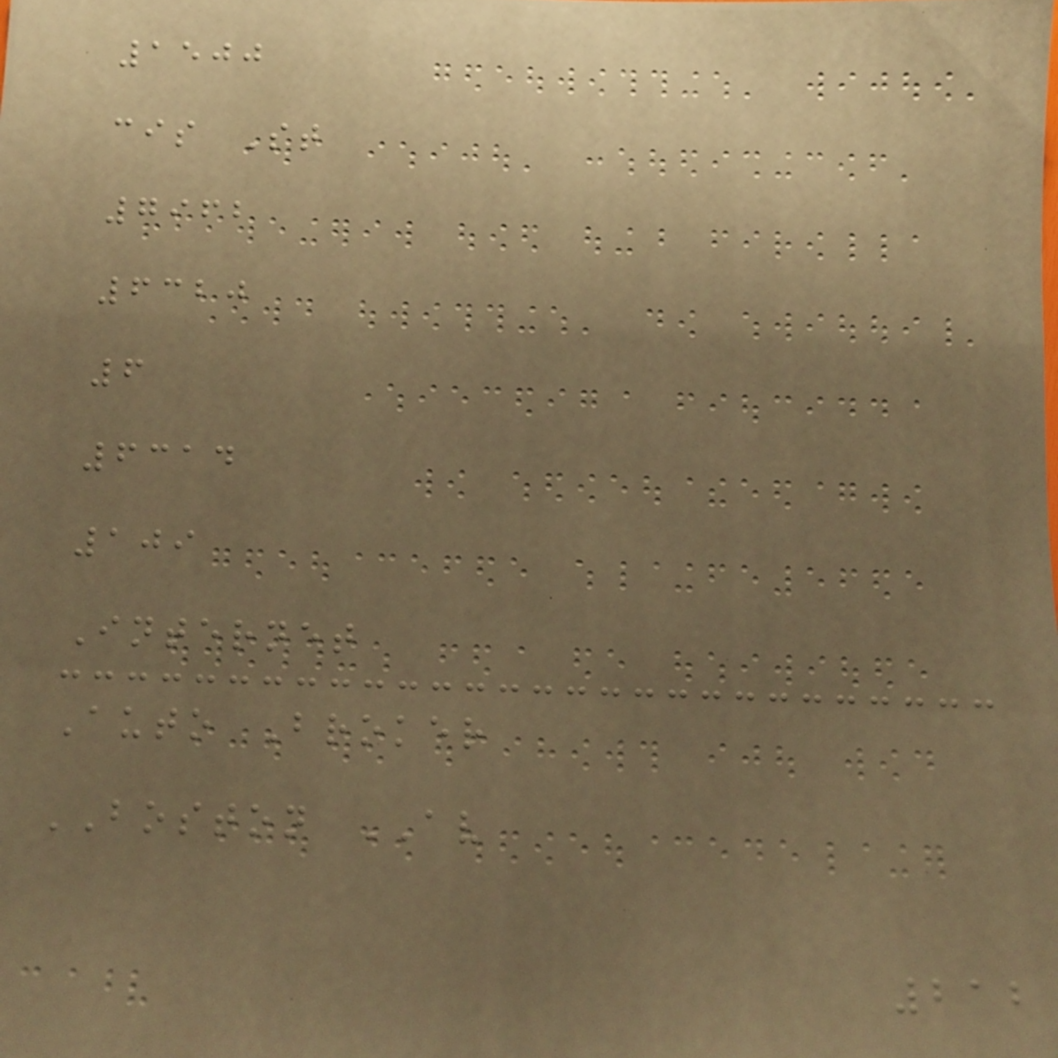1500
cis St
7962
6320
6
6314
109
Internet
Auto Broker
BOSTON AV
212
